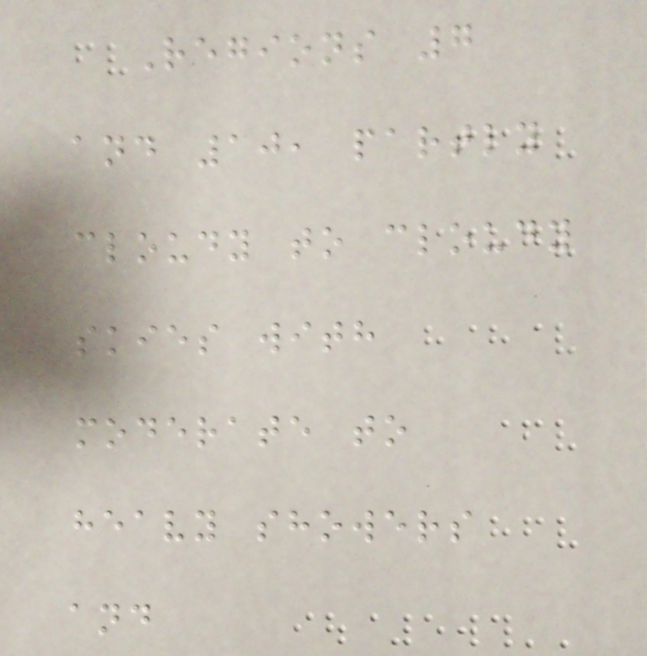Regions 7
and 10, partly
cloudy to cloudy
skies with
moderate to
heavy showers
and
